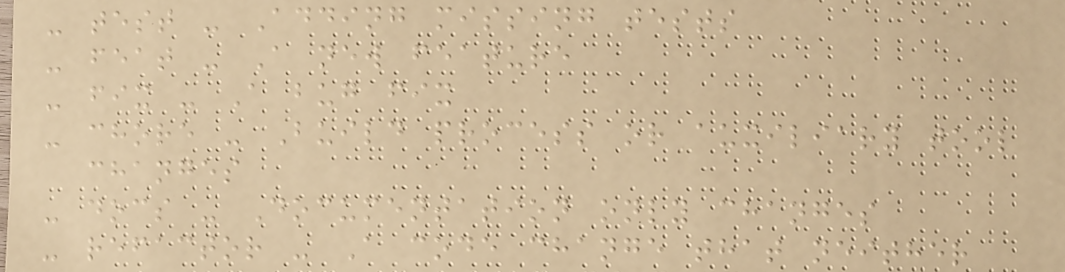- test - Adding missing tests
- feat - A new feature
- fix - A bug fix
- chore - Build process or auxiliary tool
changes
- docs - Documentation only changes
- refactor - A code change that neither
